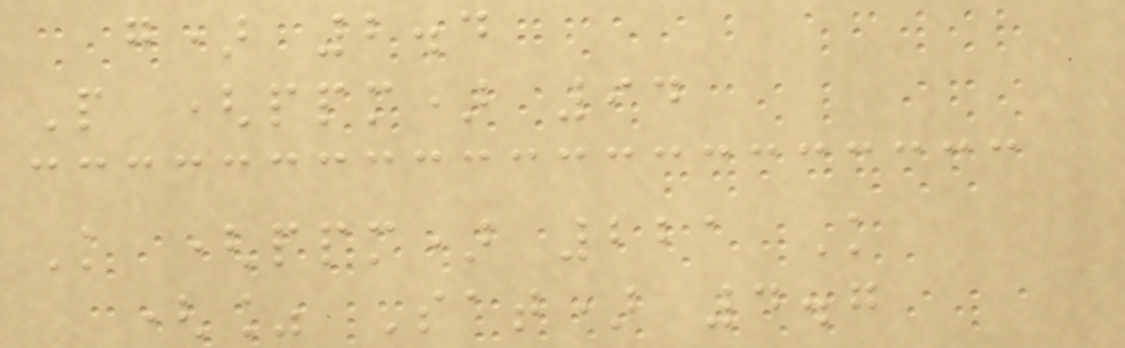g) 2.4
P (ppm) 94
K (ppm) 221 K
(% Sat) 4.7
